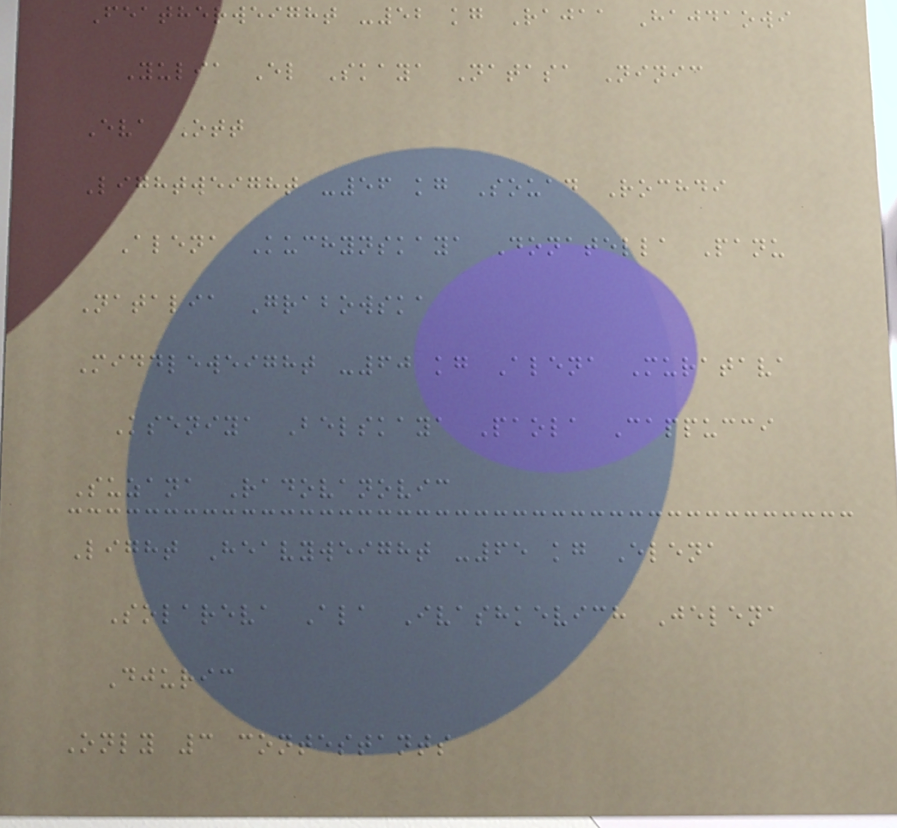Featherweight -52 kg Rajaa Hajdaowi
Yulia El Skaya Natasa Ninic
Eva Ott
Lightweight -56 kg Souad Rochdi
Alena Kuchynskaya Donatella Panu
Natalia Grabowska
Middleweight -60 kg Alena Muratava
Kseniya Belskaya Paola Cappucci
Suzana Radovanovic
Light Heavyweight -65 kg Elena
Solareva Ala Ivashkevich Jelena
Djuric
Only 3 contestants
